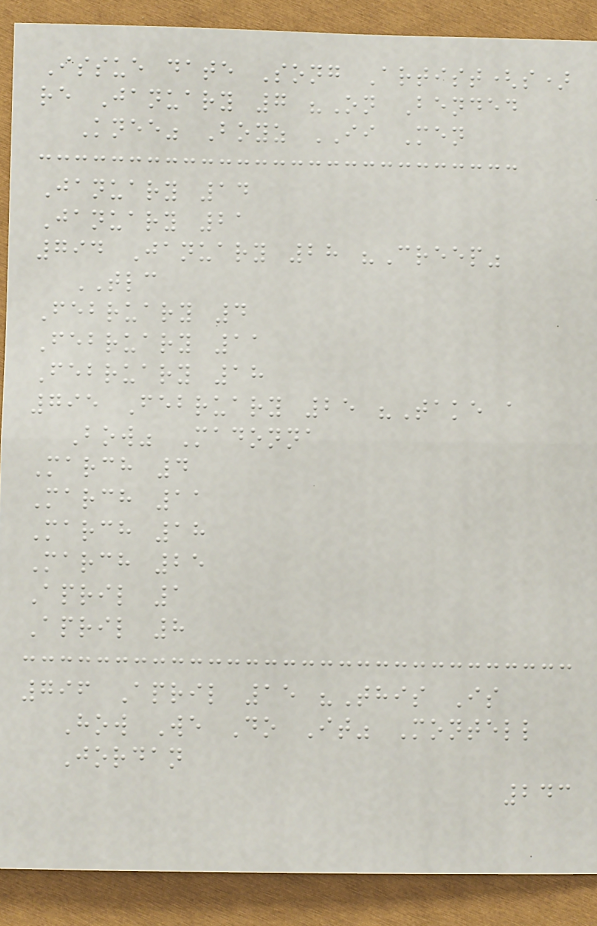Issue date Song Artist(s)
re January 7 "On Bended
Knee" Boyz II Men
January 14
January 21
794 January 28 "Creep"
TLC
February 4
February 11
February 18
795 February 25 "Take a
Bow" Madonna
March 4
March 11
March 18
March 25
April 1
April 8
796 April 15 "This Is
How We Do It" Montell
Jordan
243
